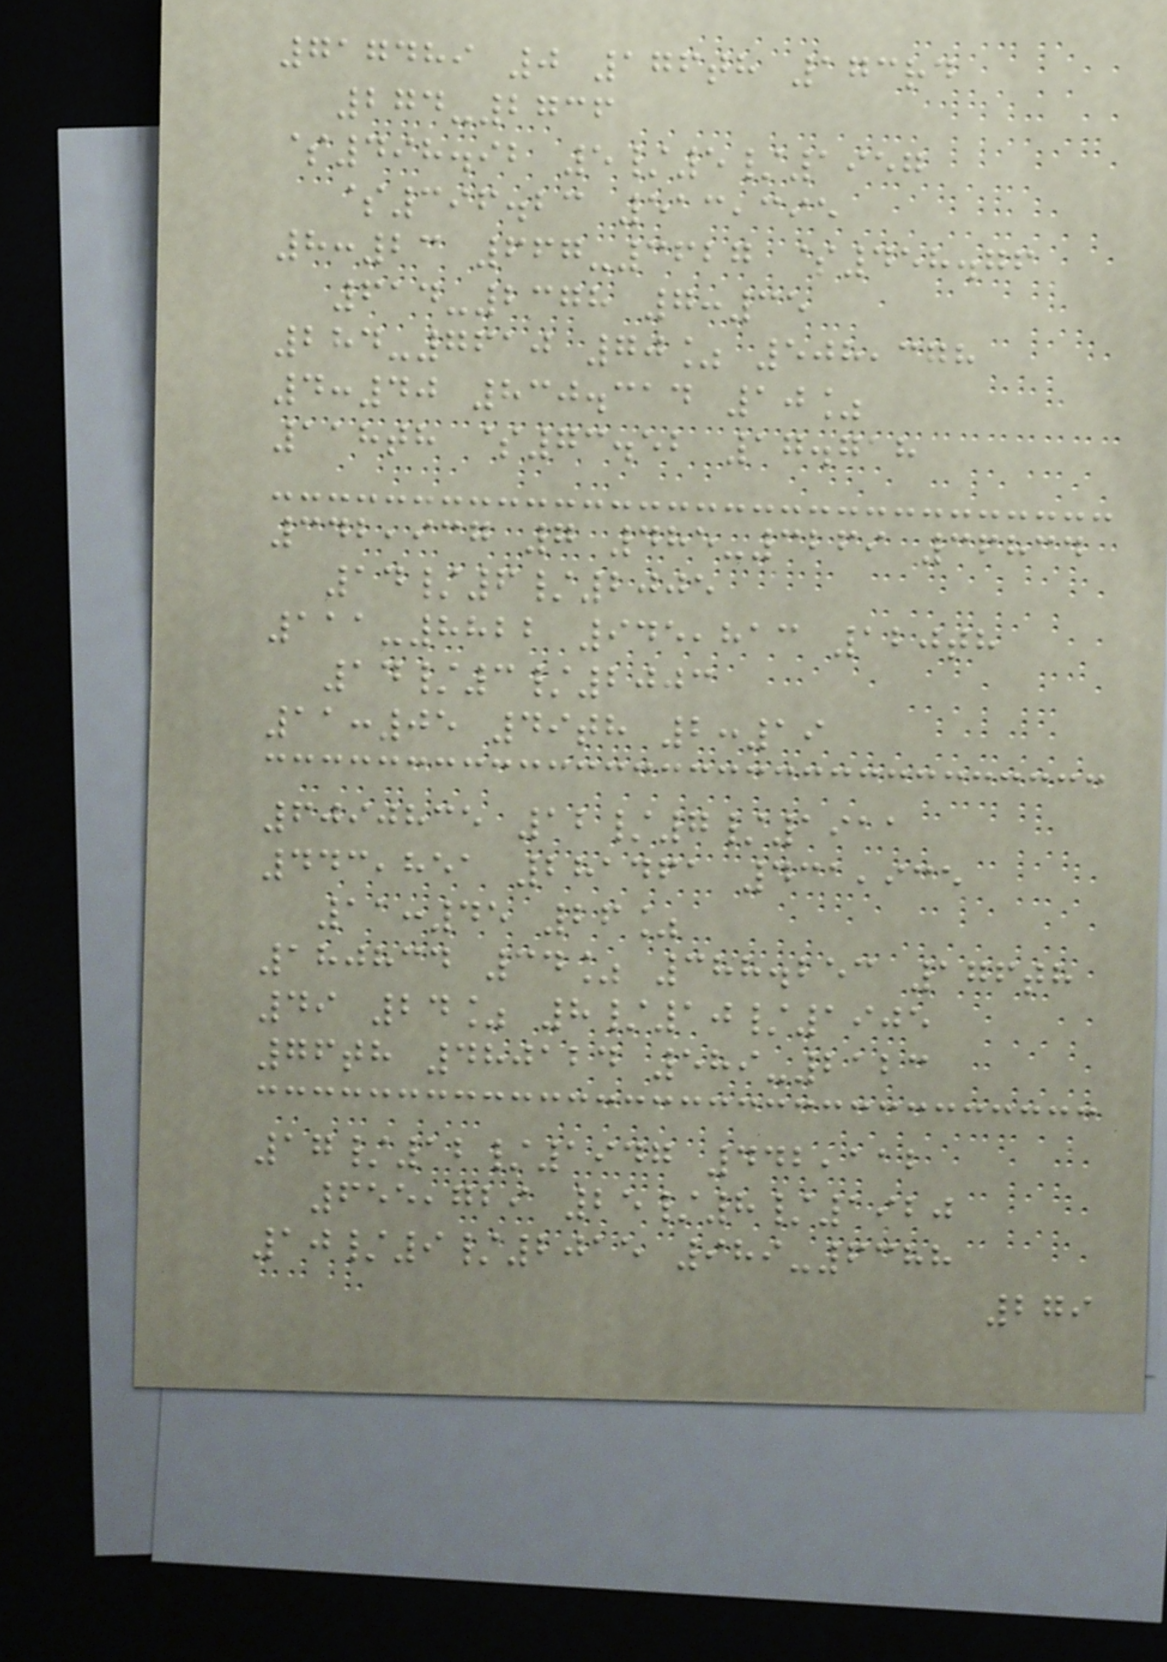717489 0 176th 173rd
274-2736
$498.92 5/5/1957
$396.23 513,395
8:23 667-3627 $458.76
614-2378 7:35
284-7610 70% 508,378
4:40 830.314 10%
118th $73.52 17.718
342,937 7 485-3269 36834
14/6/2005
111-8822 945,813 120th
14/3/2003
11:05 49th 2:19
6090835 12/7/1911
443,851 281461 431,935
11:45 26%
180834 34% 388.253 176th
49 24% 8/10/1905
76th 480124 589-2123
17/12/1947 442,112
655,729 25/8/1920
10/9/2015 989-6388
279
